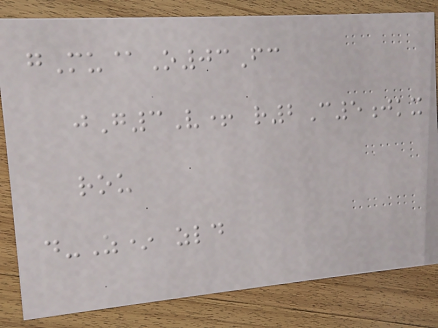gMu@O03Fc
jG3V+ r2C5jkx
rou
d-Z* zld
